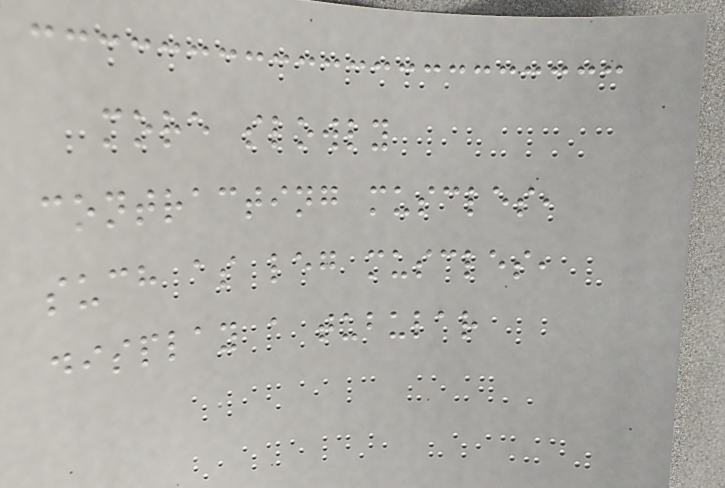more slowly
contracting muscles,
such as leg muscles,
display a tubular
